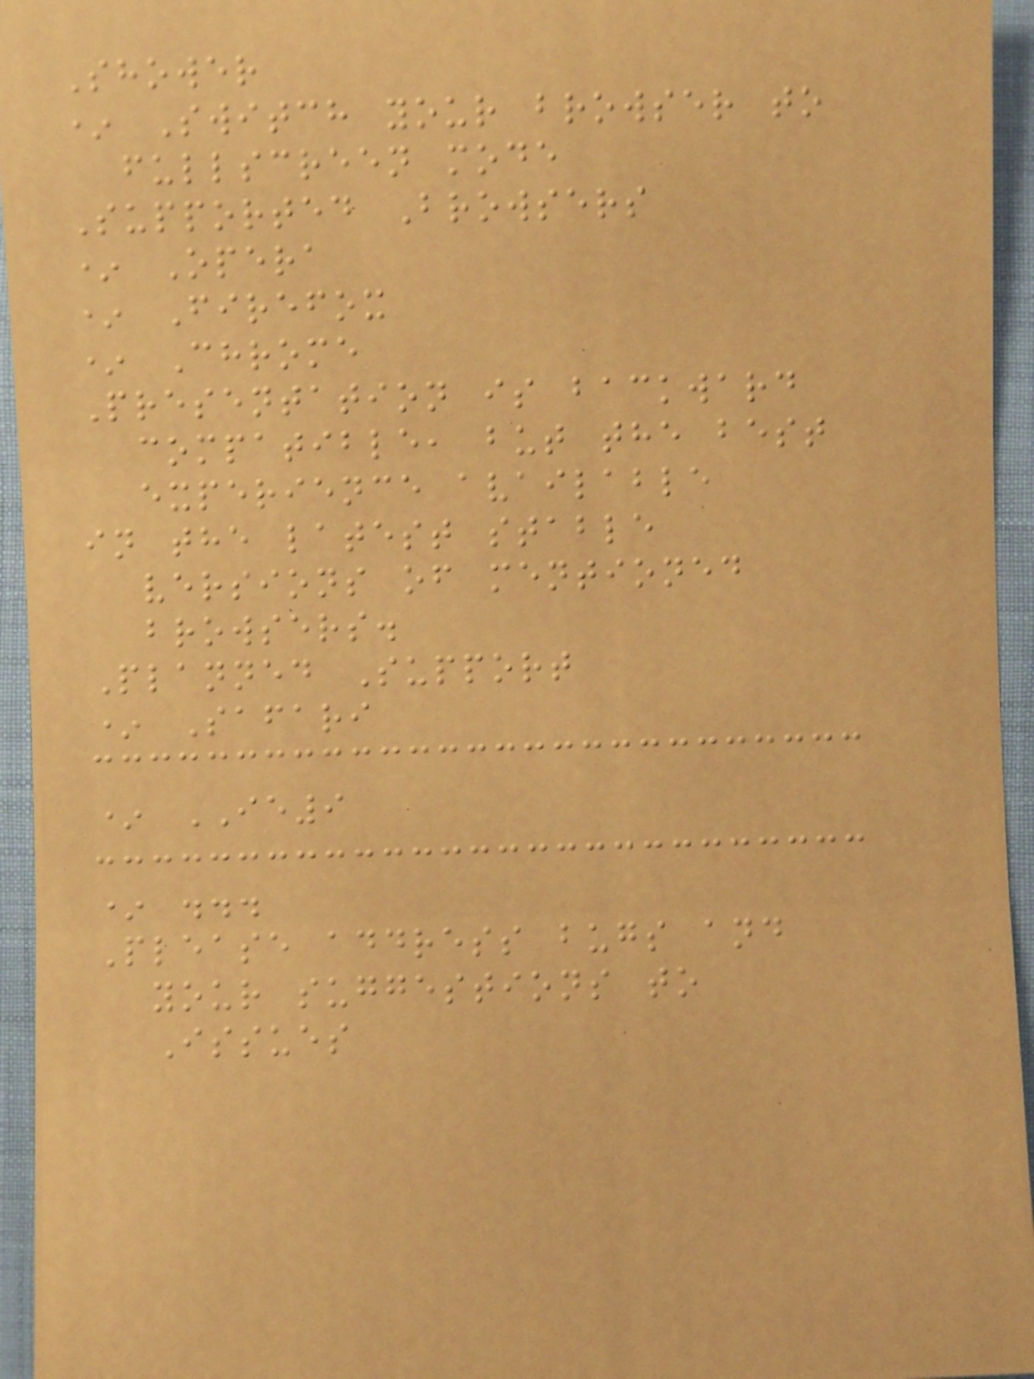Shower
* Switch your browser to
fullscreen mode
Supported Browsers
* Opera
* Firefox
* Chrome
Presentation is backward
compatible, but the best
experience available
in the latest stable
versions of mentioned
browsers.
Planned Support
* Safari
* IE9
* ...
Please address bugs and
your suggestions to
Issues
